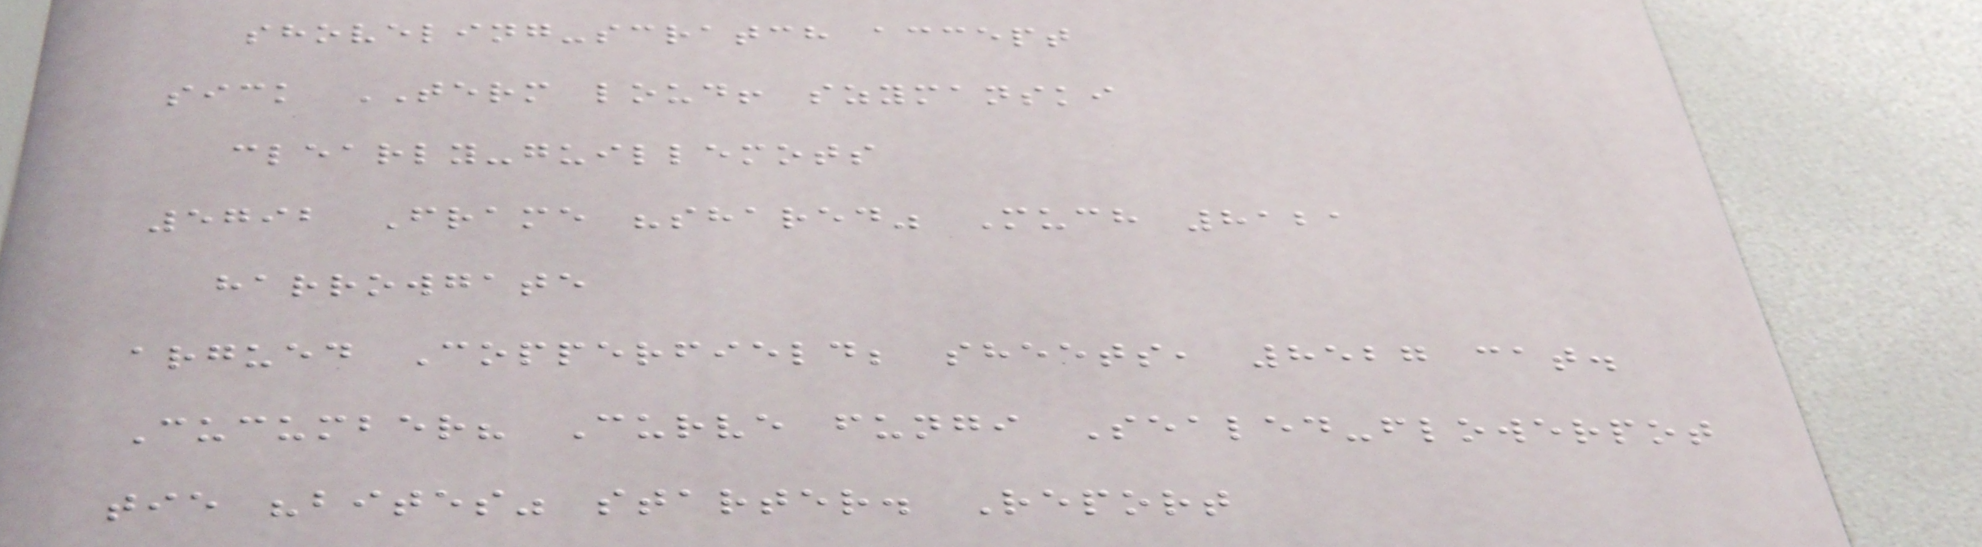shoveling-scratch accept
sick TERM loud! szymanski
clearly-guillemots
5792 Frame "shared" Much 8121
harrowgate
argued Copperfield; sheets, 8527 cat.
Cucumber? Curve fungi Sealed-flowerpot
tie "bites" starter. Report
